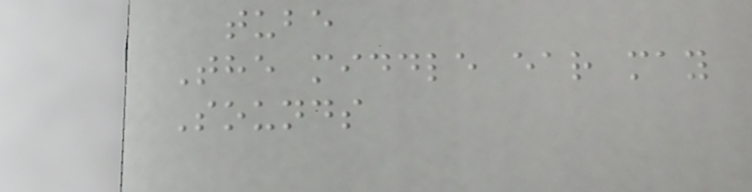tube
The middle ear may
Sounds
